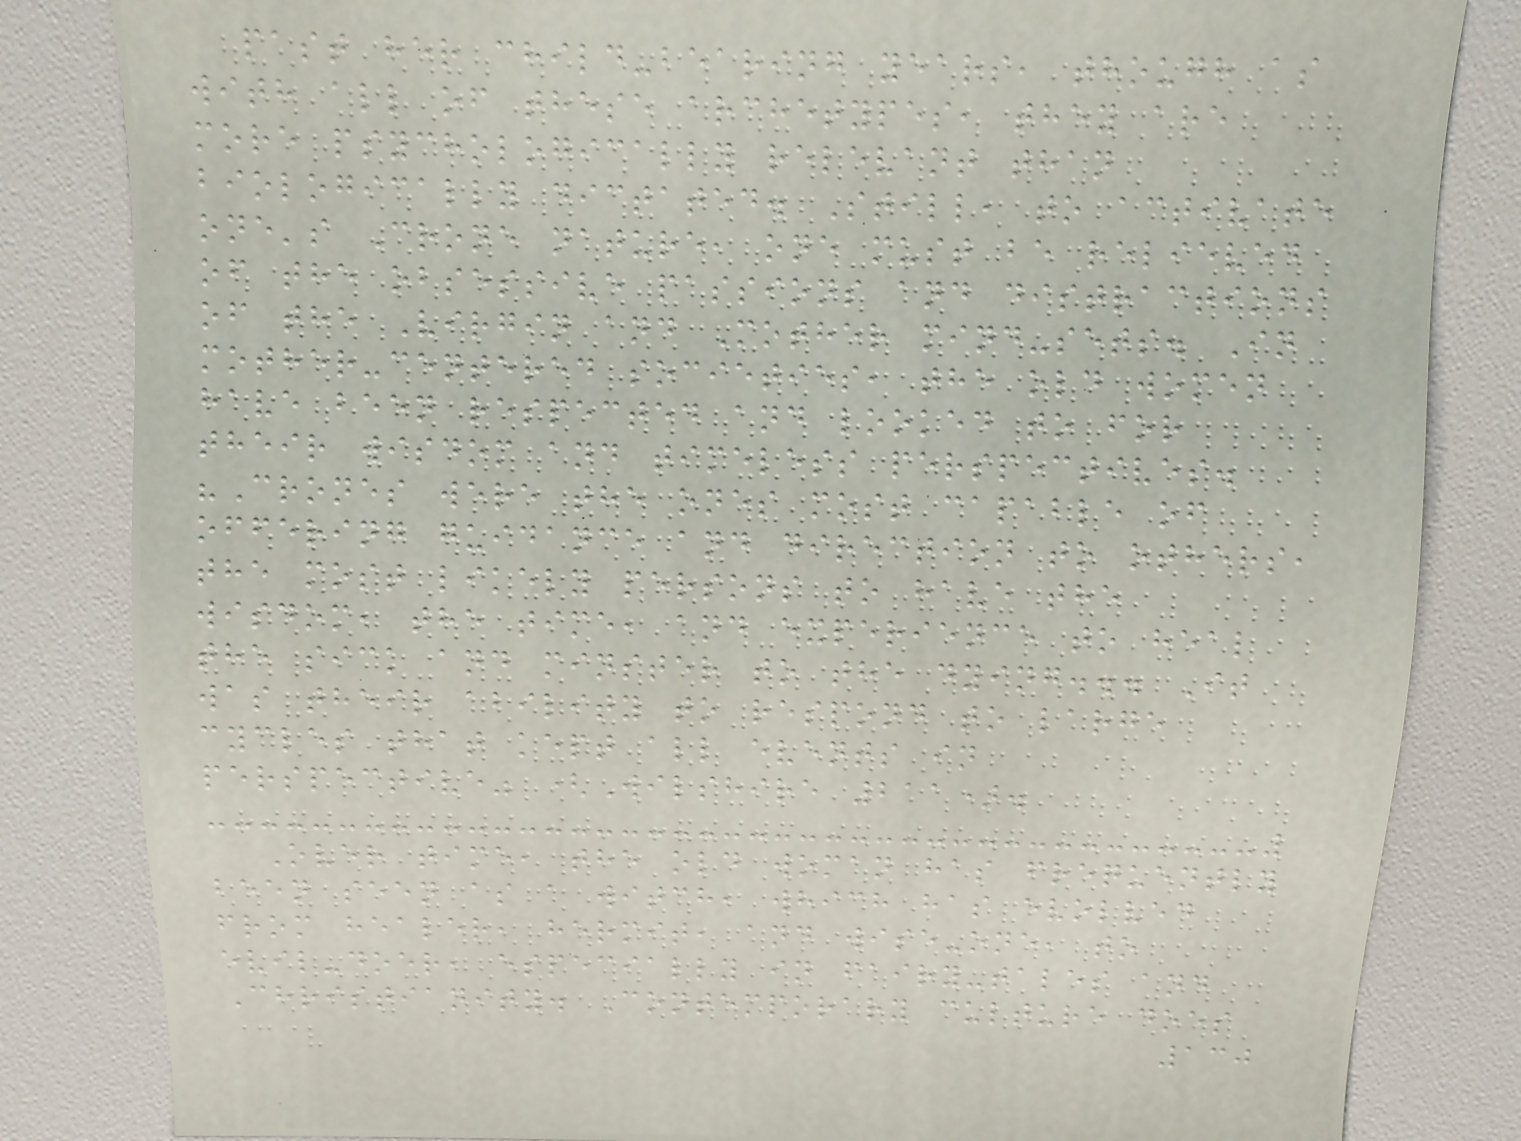past her child-bearing years, though as
with all of these archetypes, they are
more psychologically relevant than
biologically dictated. Still, to activate
one's Crone nature, one must be relieved
of the obsessive passions and distractions
of the Virgin and Mother mind-sets. In
mother-centered societies, the old women
have been respected and looked to for
their wisdom and timeless perspectives.
"Crones were the ones most capable of
offering guidance and direction to others,
the most likely persons to have the
wisdom, the time, and experience to heal
the sick and minster to the dying... It
was their ability to respond to large
cycles that kept all events in
perspective" (Wilshire 211).
Over time, the old woman has frequently
been seen as a witch, which has evolved
from healer, hermit, and wise-one, to
evil-doer, especially in fairy-tales and
Christianity. Contemporary culture does
130
